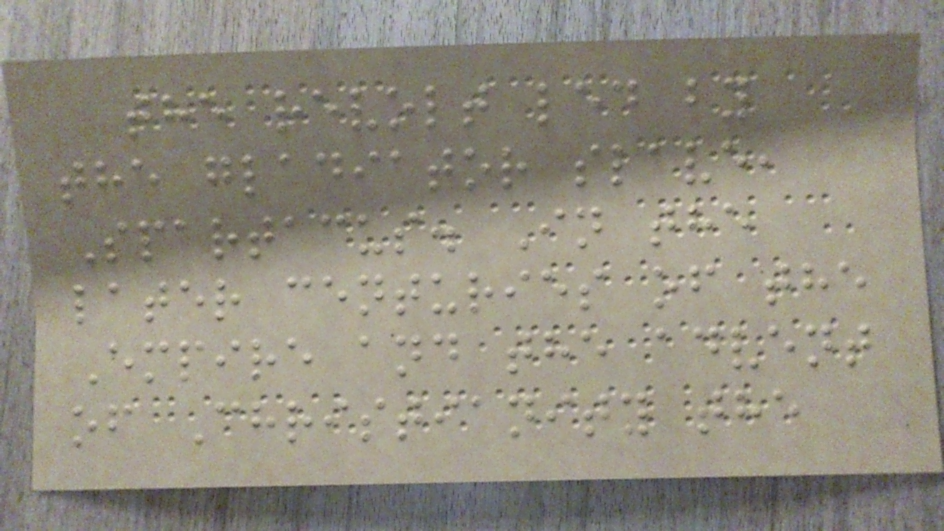the revolt led by
the gladiator slave,
Spartacus. In the
later centuries of the
Empire and the advent
of Christianity the
